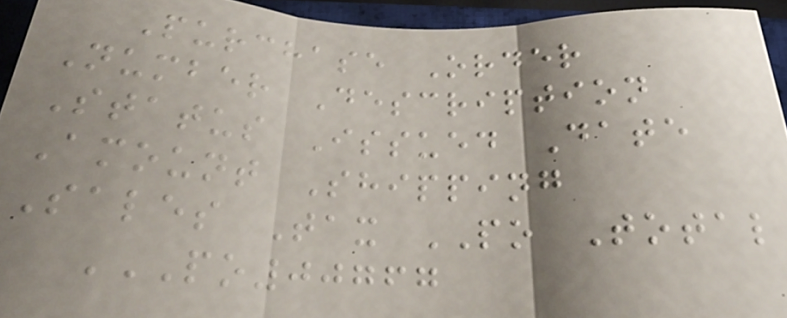Purchase Order
Number Description
Status Issued Date
Amount Shipping
Sales Tax PO Total
PO00767
